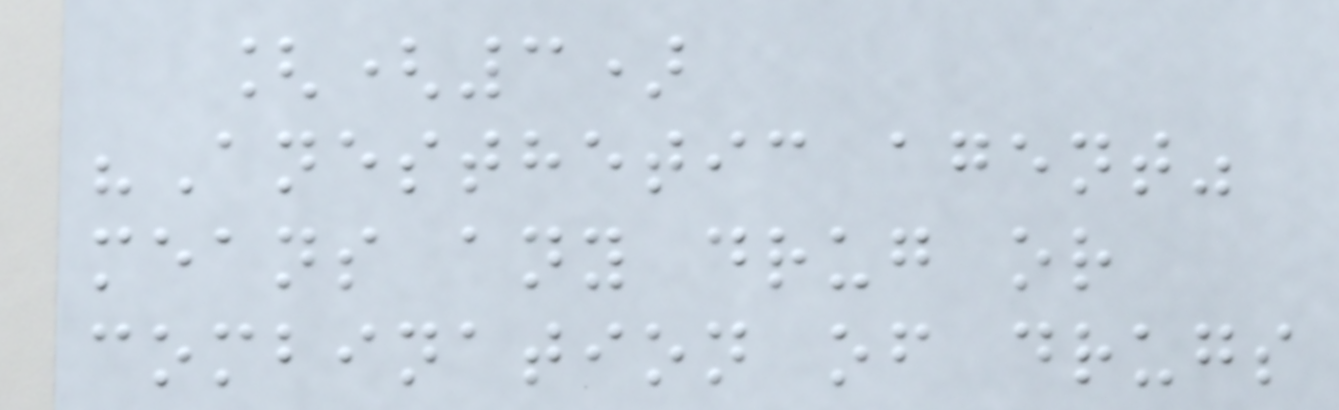[(3)
"Anesthetic agent"
means any drug or
combination of drugs
